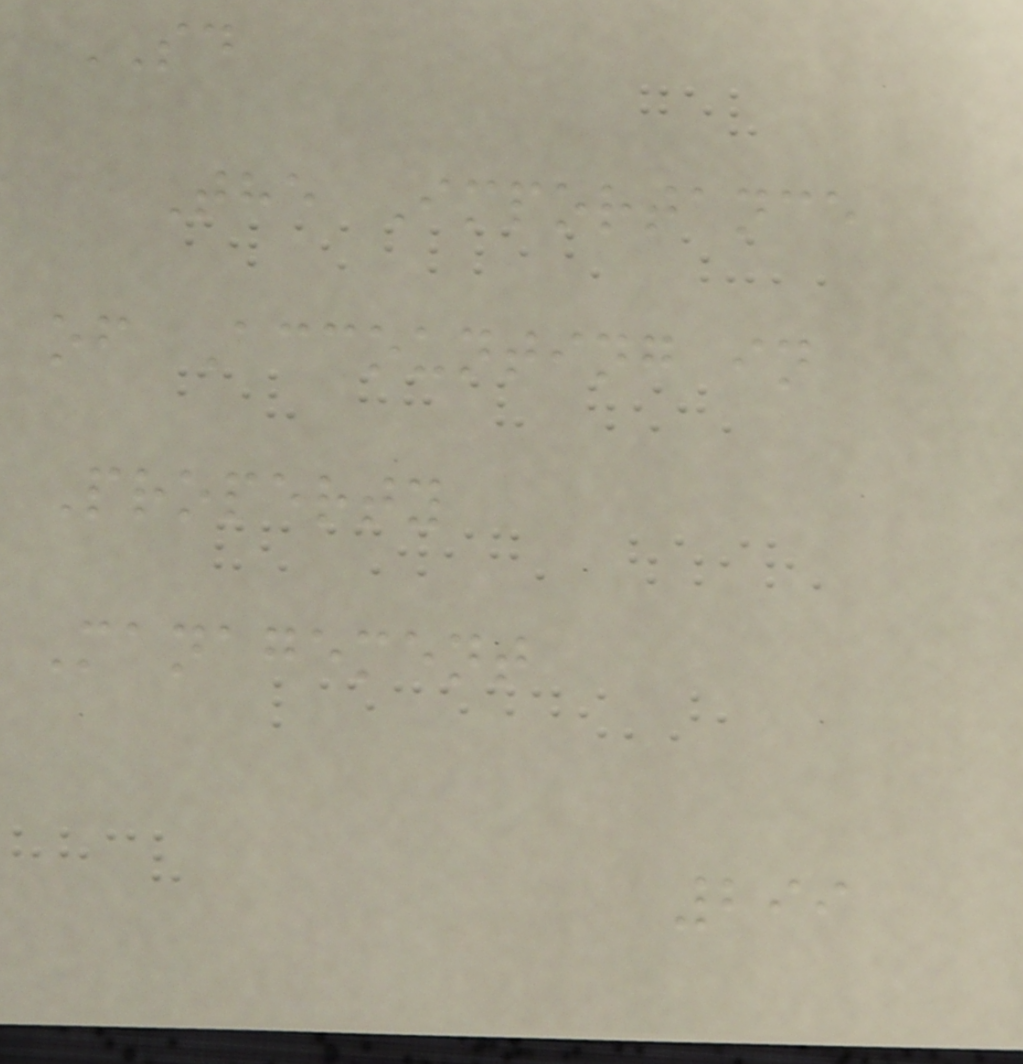SD
The Importance
of Accounting in
Property
Management
299
